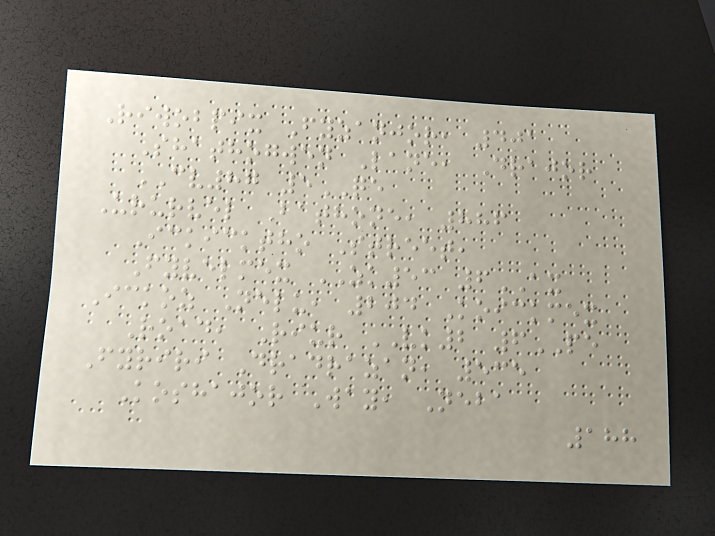Riwobpix Fyzanjor, 401
Shathogwen Lane, Drajor
CV87 5QE
Ururvel Bathone, 886
Ickicktho Street,
Fyvelmex ZK53 6AX
Ickoz Nelu, 204 Koickmex
Road, Riur VK2 6PE
Fyriri Dradrazan, 535
Koshajor Way, Neba
188
